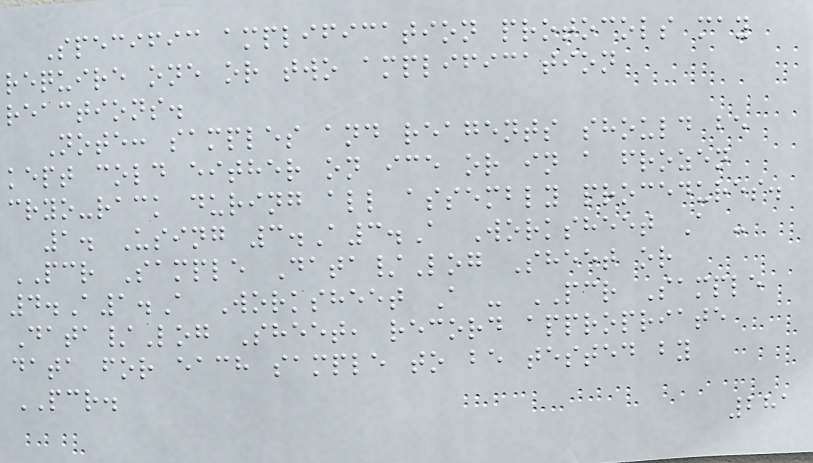Specific amplification protocols may
require one or two amplification
reactions.
Note: samples and reagents should be
kept cold either on ice or in a frozen
cryo-rack during all assembly procedures.
1. Using 3.A3.A Worksheet A -
PCR Sample Data/Log Sheet or
4.A1.A Worksheet A - PCR Sample
Data/Log Sheet, record appropriate
data for each sample to be tested by
PCR.
281
